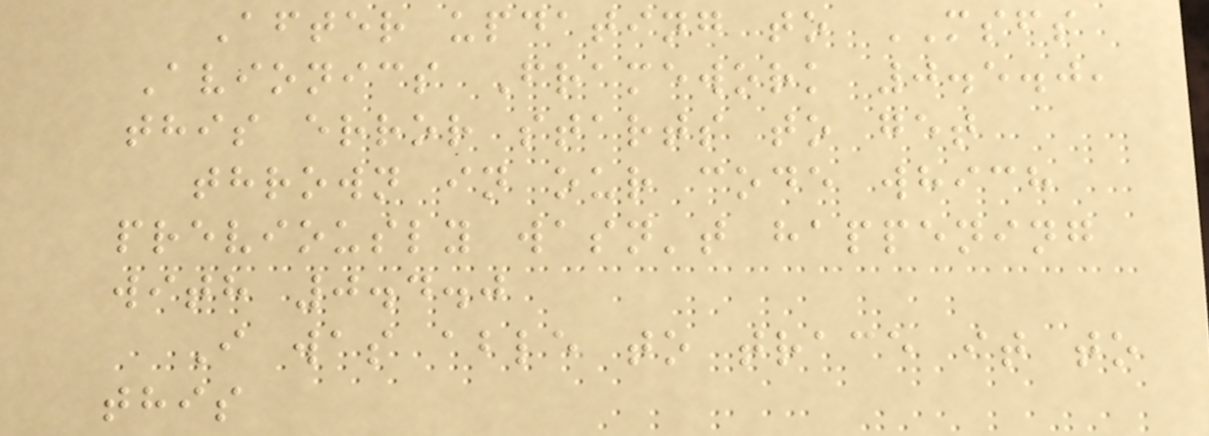After updating to MSFS
Avionics Framework 0.5.0,
this error starts to get
thrown in our code which
previously wasn't happening
with 0.4.0
I was able to trace it to
this
